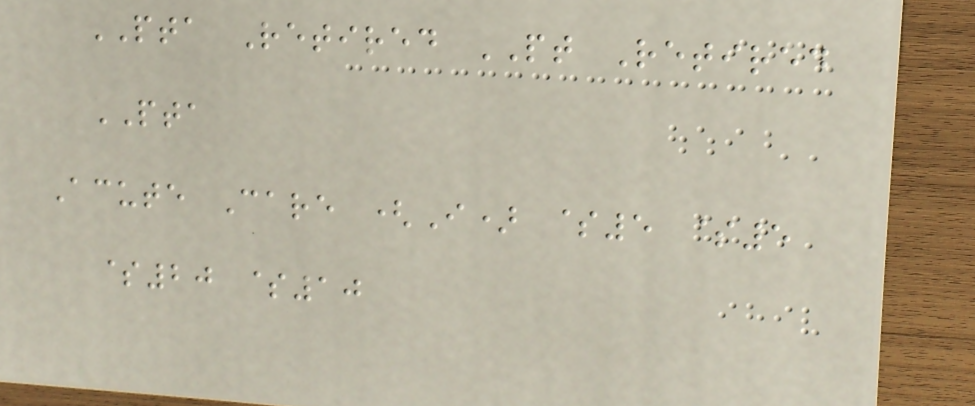PTA Retired PT Retired
PTA
Acute Care (I) $5 $5
$20 $10
